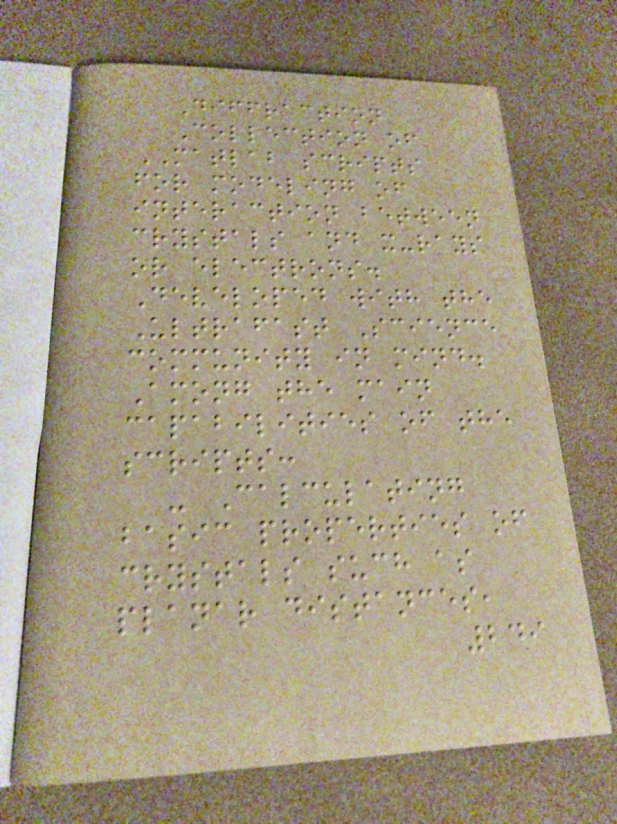Diffraction
Collection of
MATLAB scripts
for modeling of
interaction between
crystals and x-rays
or electrons.
Developed with the
Ultrafast Science
community in mind.
Among the main
capabilities of the
scripts:
- Calculating
basic properties of
crystals such as
planar distances,
249
